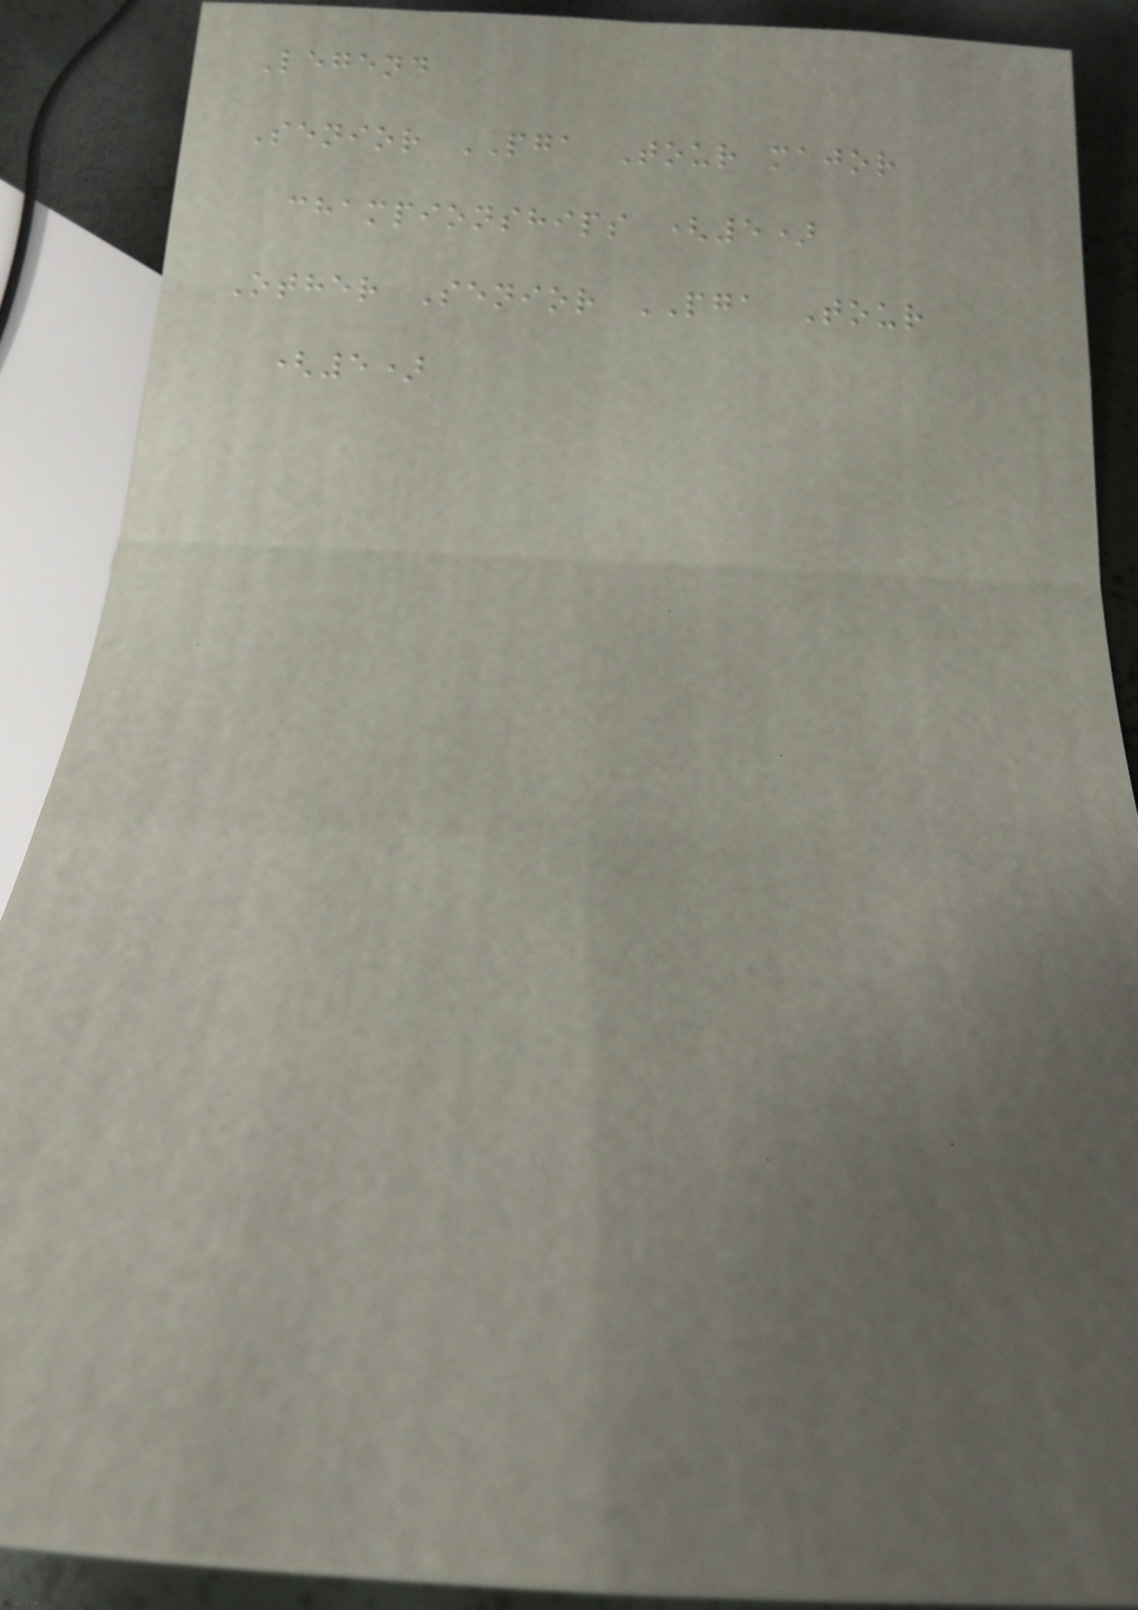Legend
Senior PGA Tour major
championships (5)
Other Senior PGA Tour
(5)
